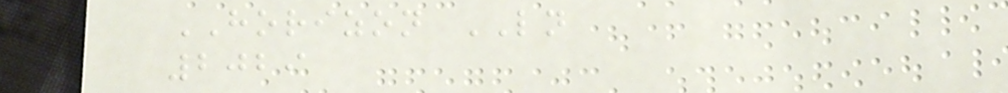HORIZON LN
2029
